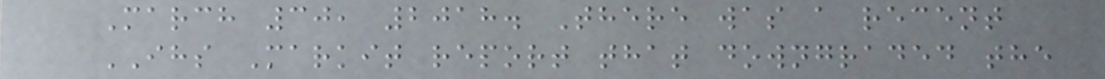March 30, 2018. There was a recent
IHS Markit report that downgraded the
